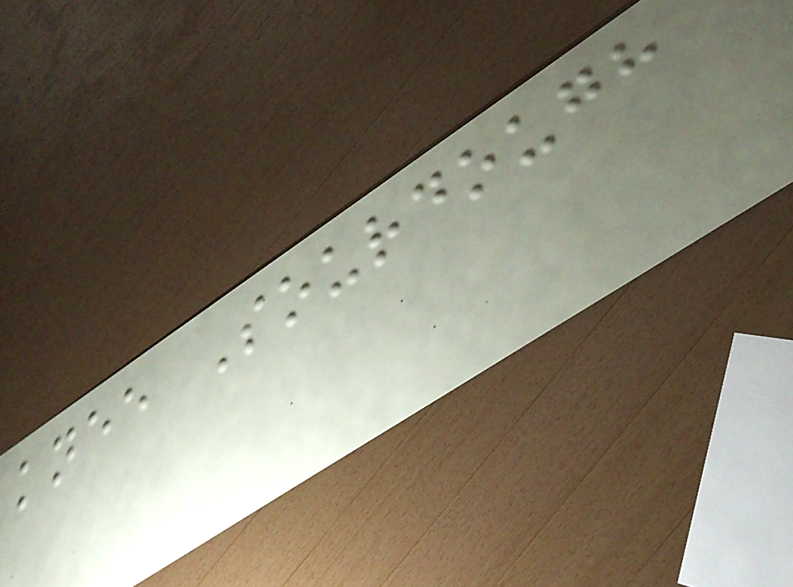knee Sourdough
